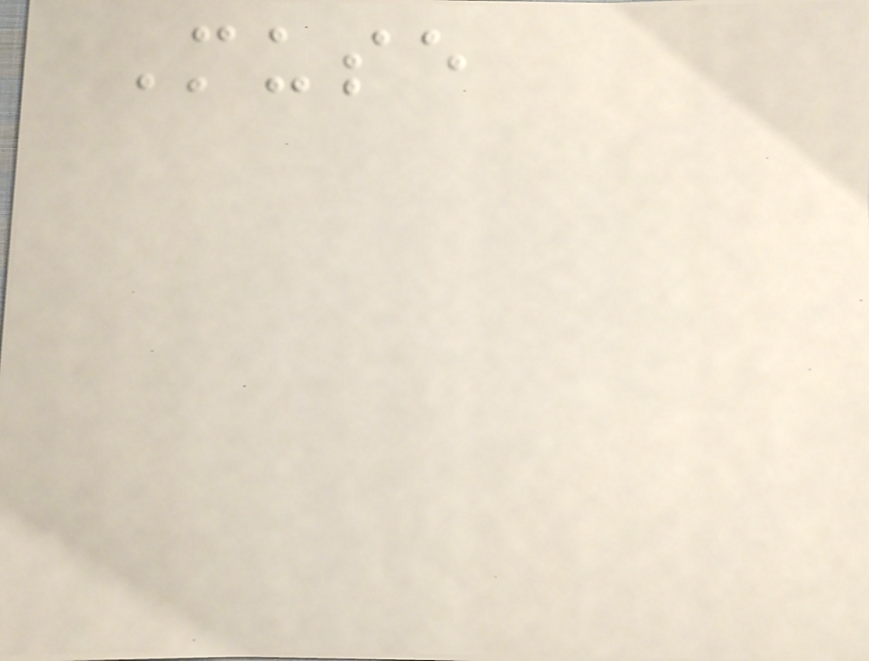Muse
